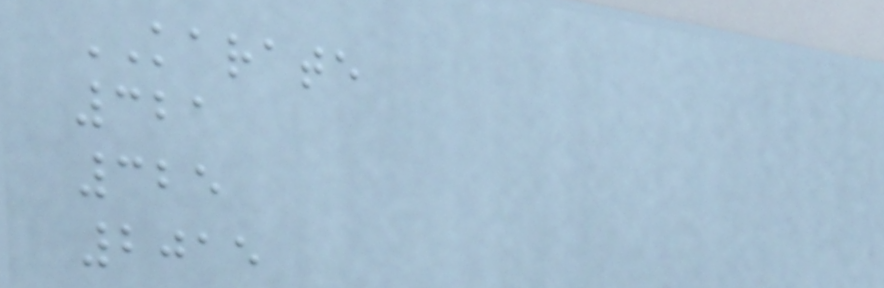KARATE
321
325
2015
